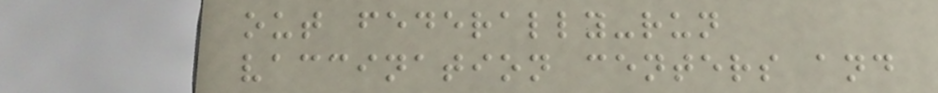out federally-run
vaccination centers and
